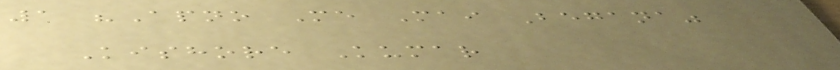1 "Apno Me Mai Begana"
Kishore Kumar
